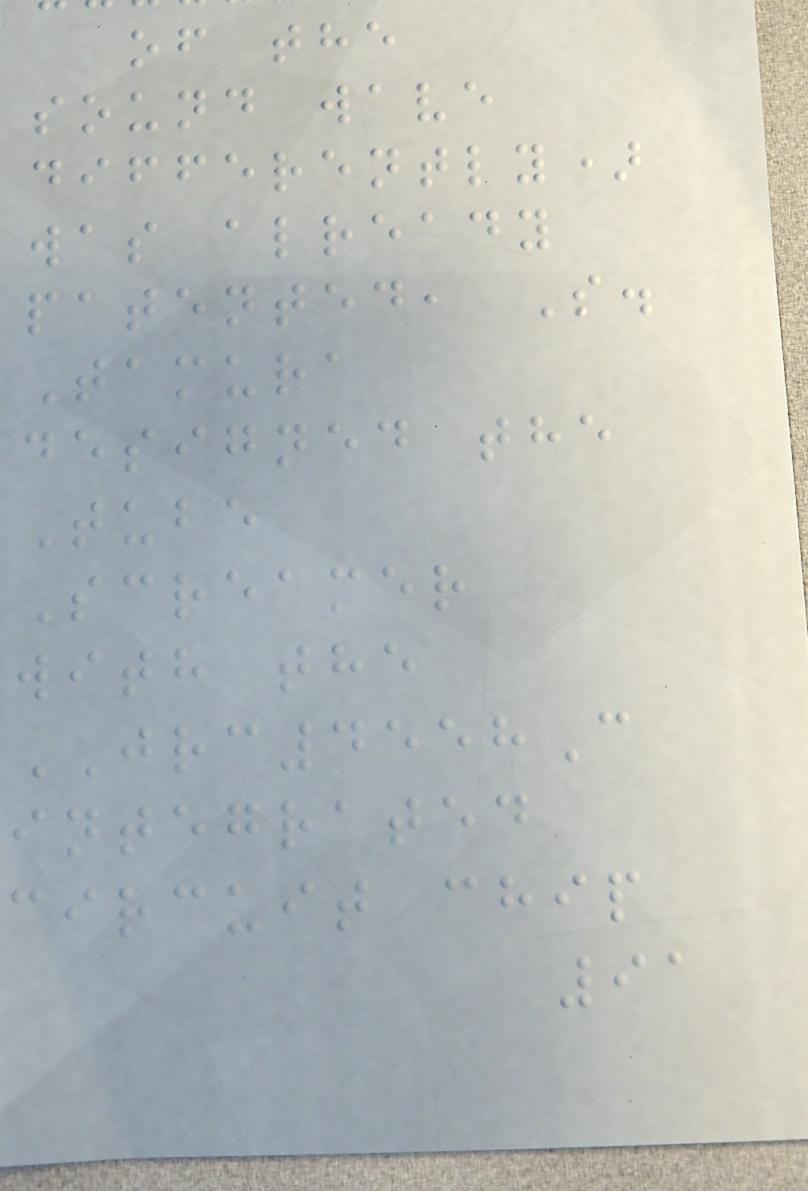of the
sound wave
differently)
was already
patented, S.
Tamura
designed the
Tube
Screamer
with the
JRC4558C
integrated
circuit chip
91
